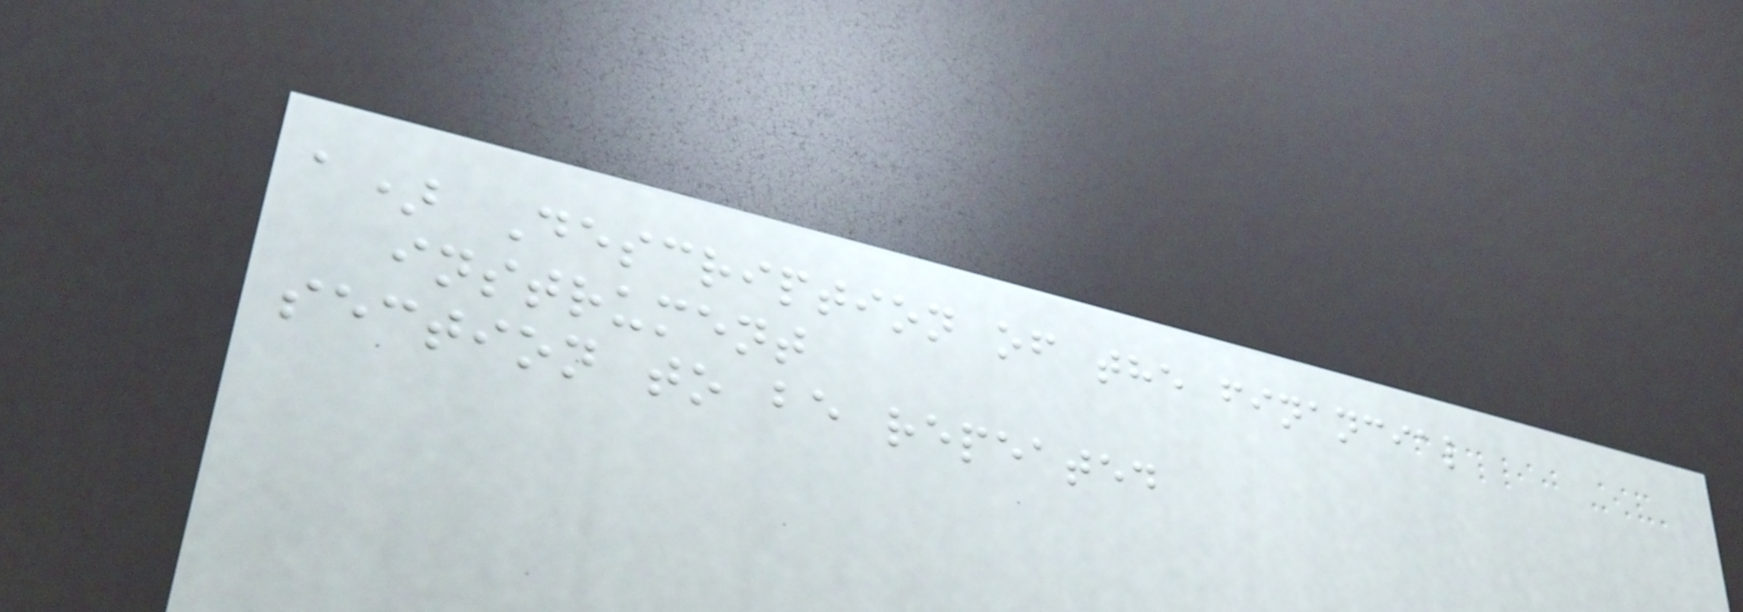a) Description of the financial
instrument
section to be repeated
